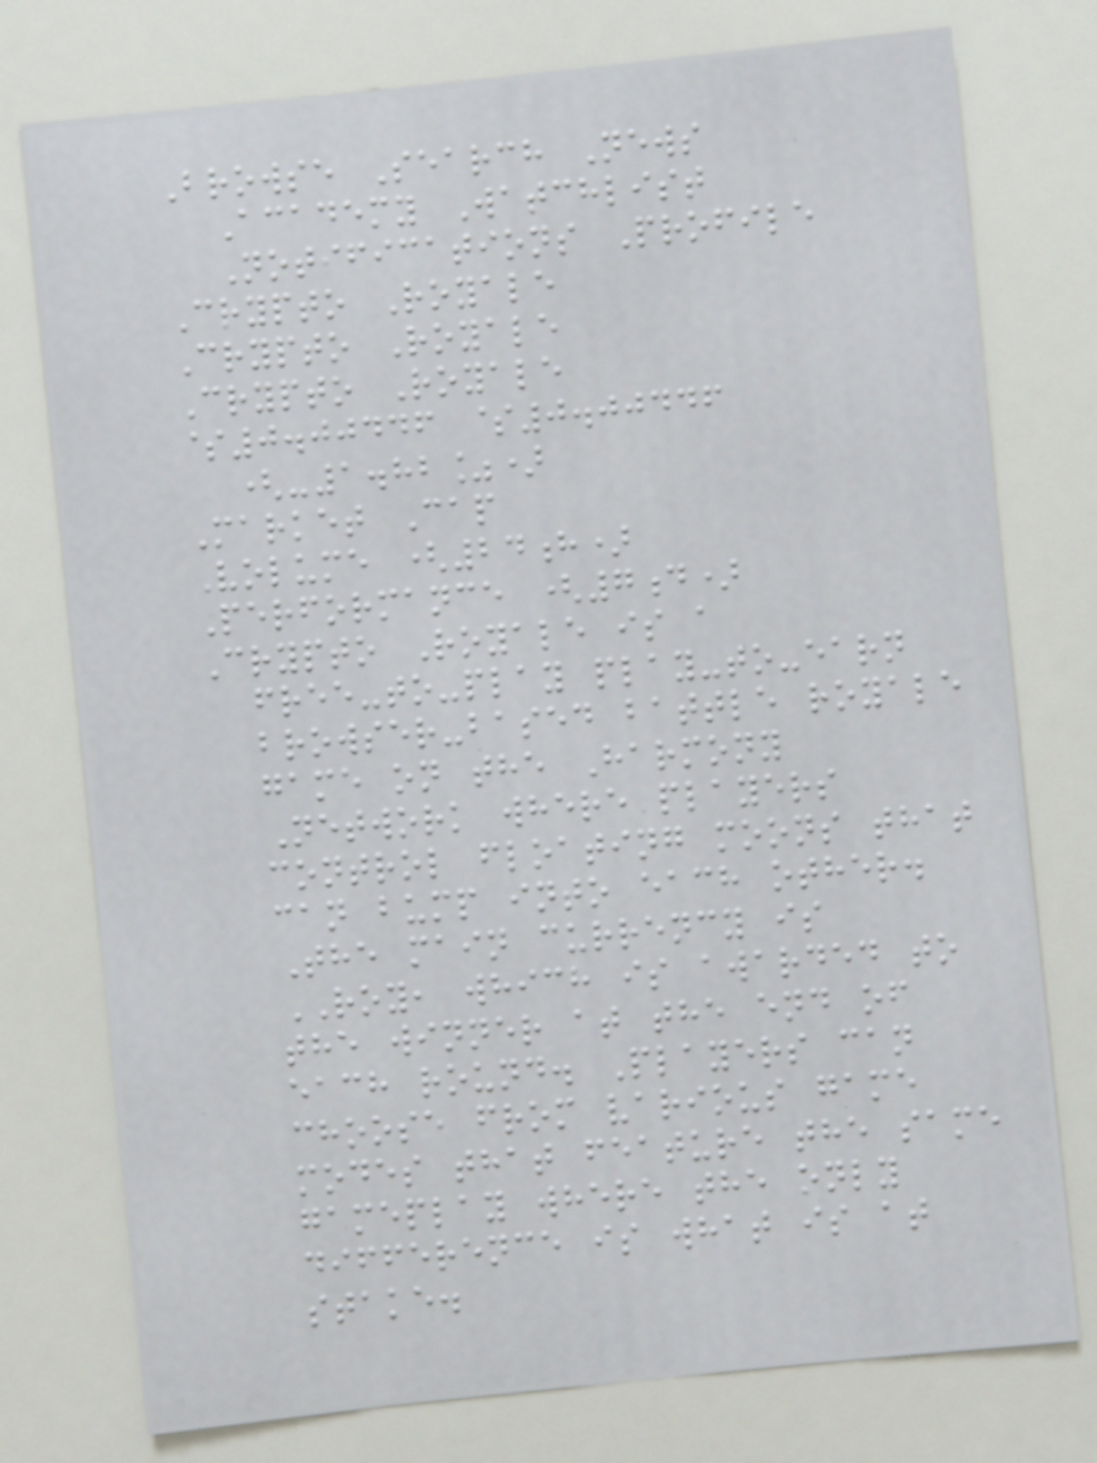Browse Search News
Academy Watchlist
Notifications Profile
Crypto Royale
Crypto Royale
Crypto Royale
$0.00446 $0.00446
(-1.82%)
Market Cap
Volume (24h)
Performance (7d)
Crypto Royale is a
free-to-play play-to-earn
browser-based battle royale
game on the Harmony
Network where players
control floating moons that
can bump into each other.
The main currency is
ROY, which is awarded to
the winner at the end of
each round. Players can
choose from various game
modes that feature the same
gameplay where the only
difference is what is at
stake.
